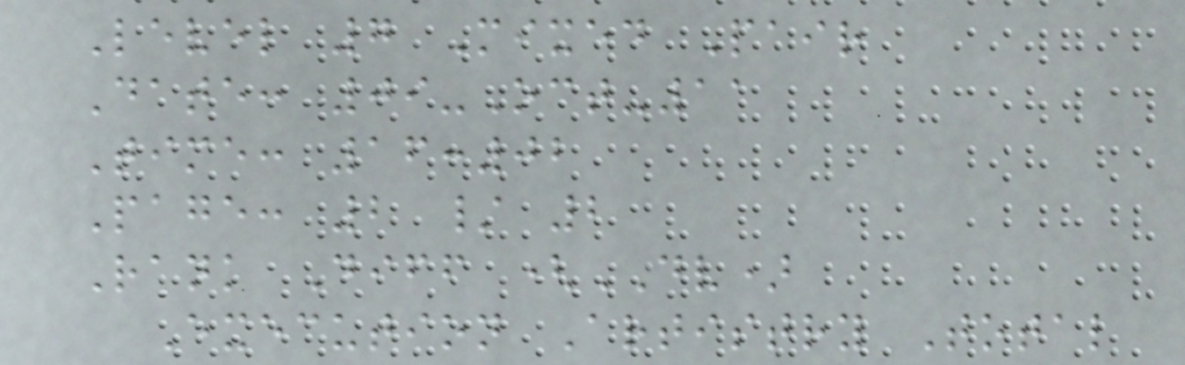Level 7 Mixed Pair
Date: 09-Oct-11
Time: 16:02
Page: 2 / 2
Rank Diff (DV)
Execution Artistry Total
